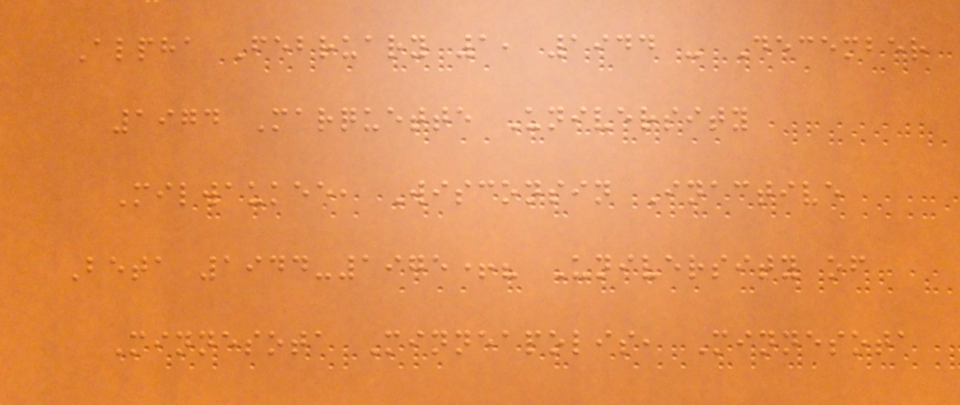Alpha February 1, 1944 - December
1974 Marquette University
Milwaukee, Wisconsin Inactive
Beta 1944-1975+? University of
Minnesota Minneapolis, Minnesota
